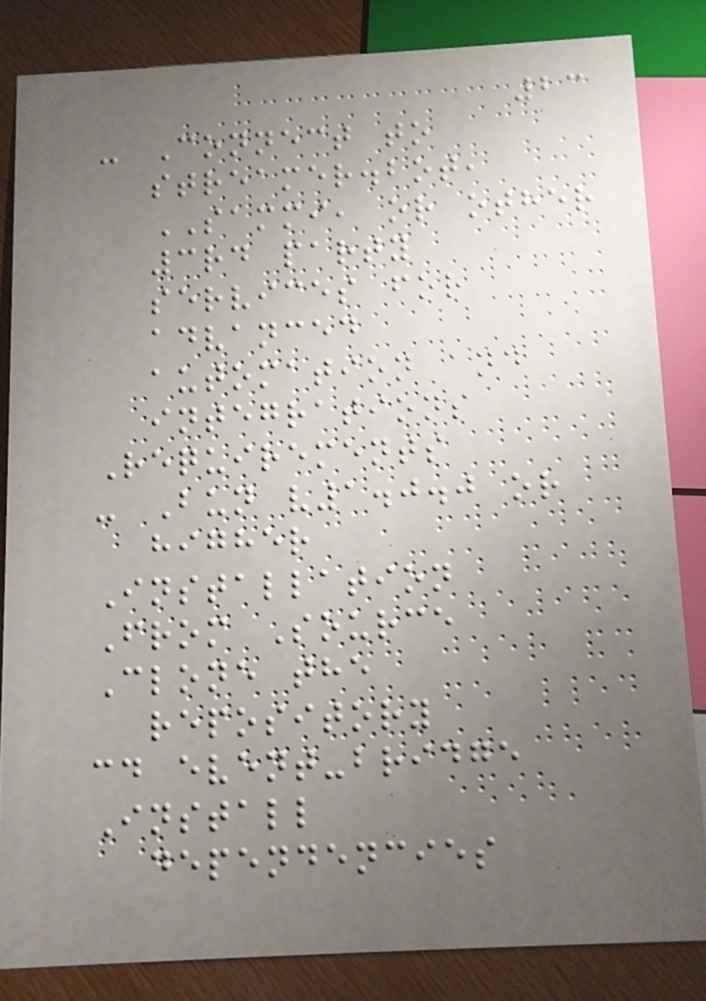23
- Connect to
streamer.bot,
SAMMI, or other
3rd party
services for
advanced
automation and
integrations
Requirements
- Bun v1.0.0 or
higher
Installation
From Source
Clone the
repository
cd event-bridge
Install
dependencies
